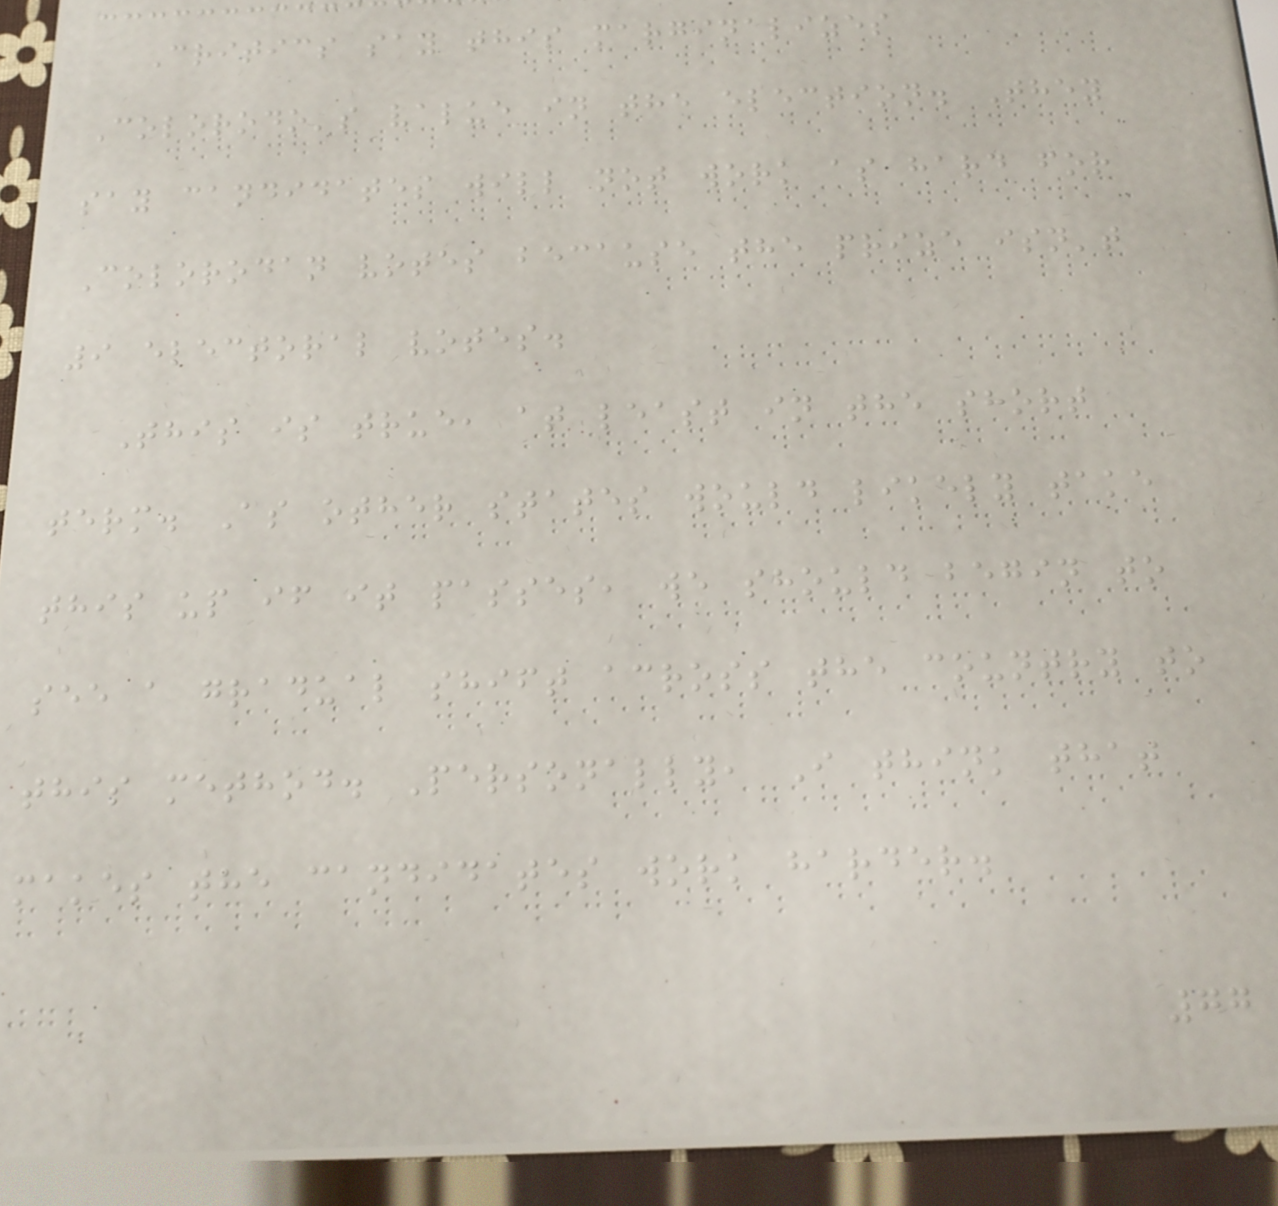Critics say this marginalizes
Colorodo's value in the election. They
say candidates will not work as hard for
Colorodan votes because the prize isn't
9 electoral votes.
This is true, at least in the short
term. As other states would likely take
this up if it passes, we should begin to
see a gradual shift across the country to
this method. Personally, I think that
makes the candidates work harder.
77
